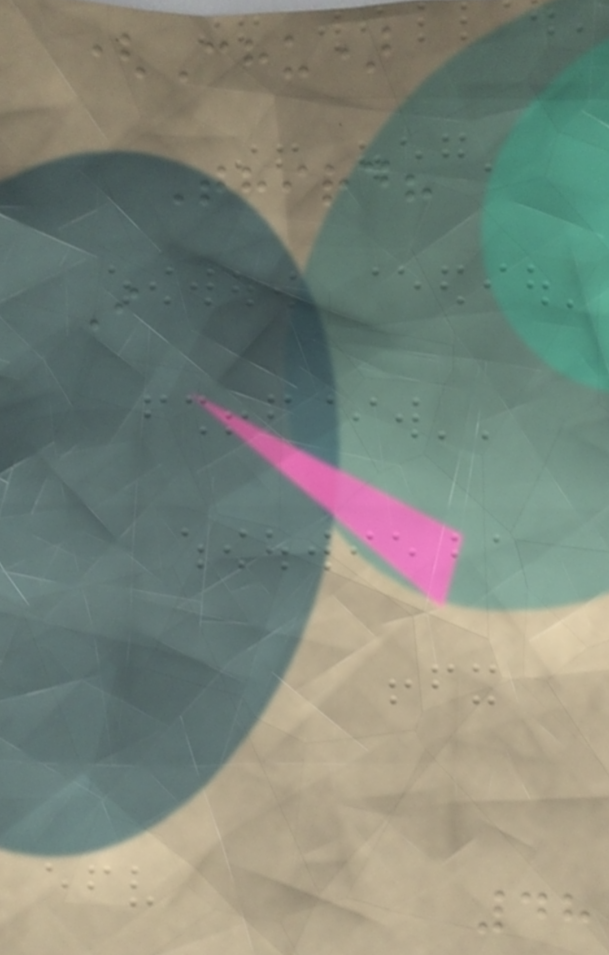(Chu)
Third?
I
48
